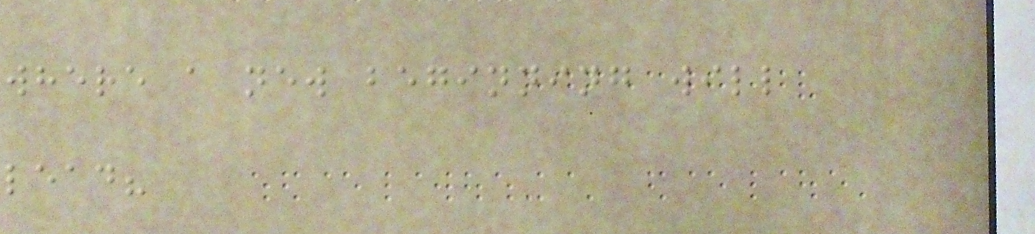where a new beginning will
lead?
